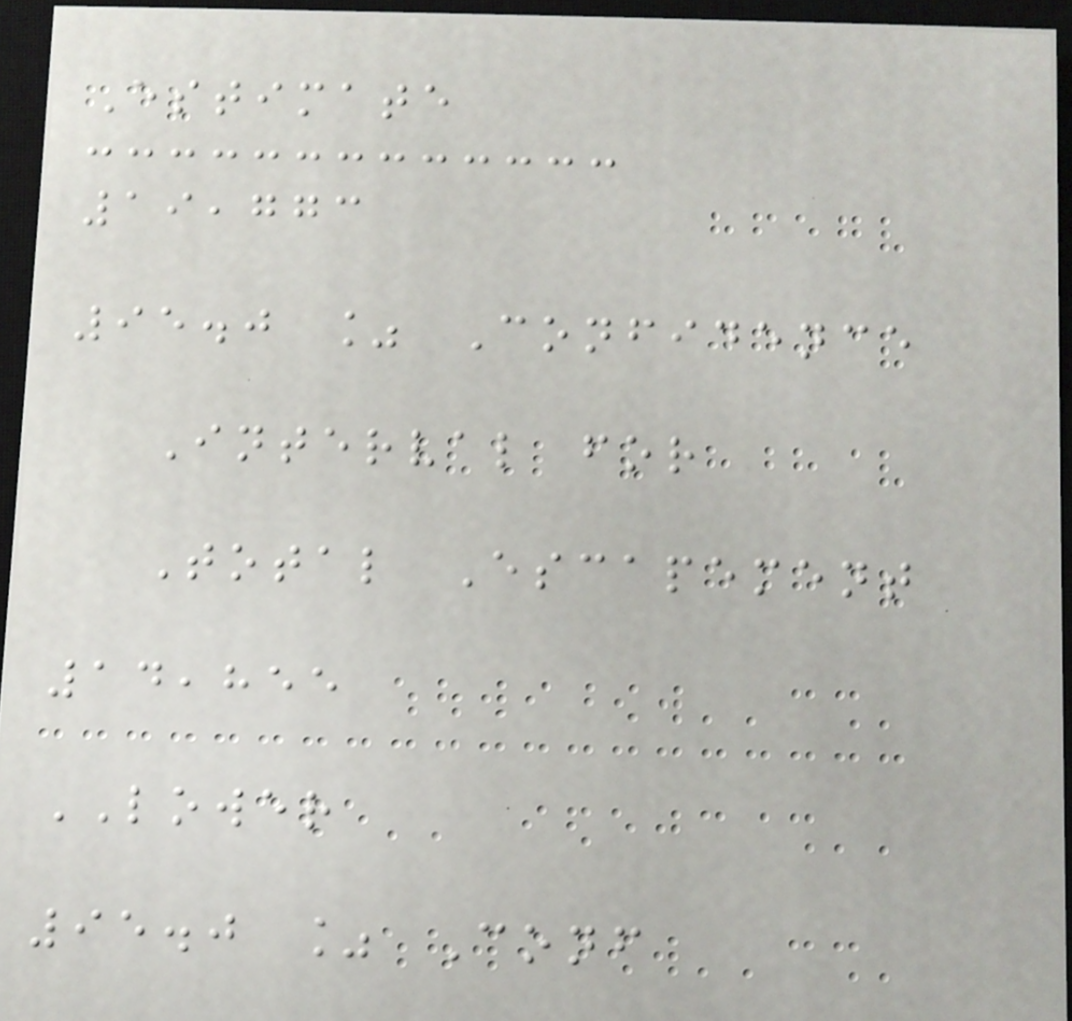Estimate
19,773
95.0 % Confidence
Interval for
Total Escapement
14,855
LOWER
95.0 % Conf
